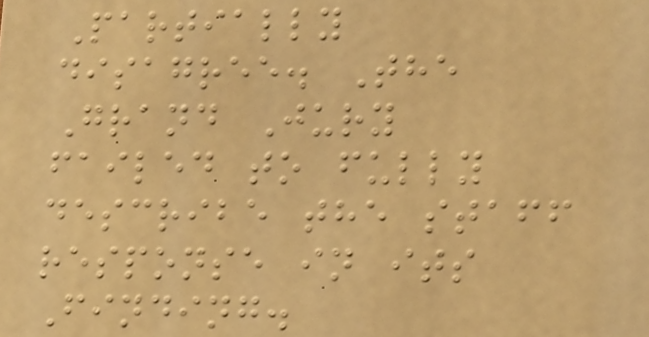Partially
disagree. The
Grand Jury
failed to fully
describe the staff
response in its
Finding.
